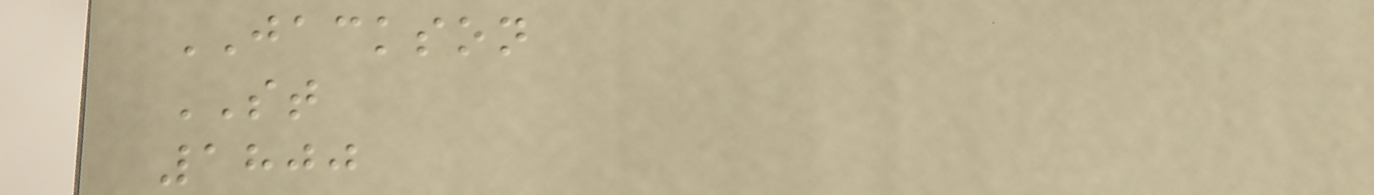JACKSON
ST
1800
